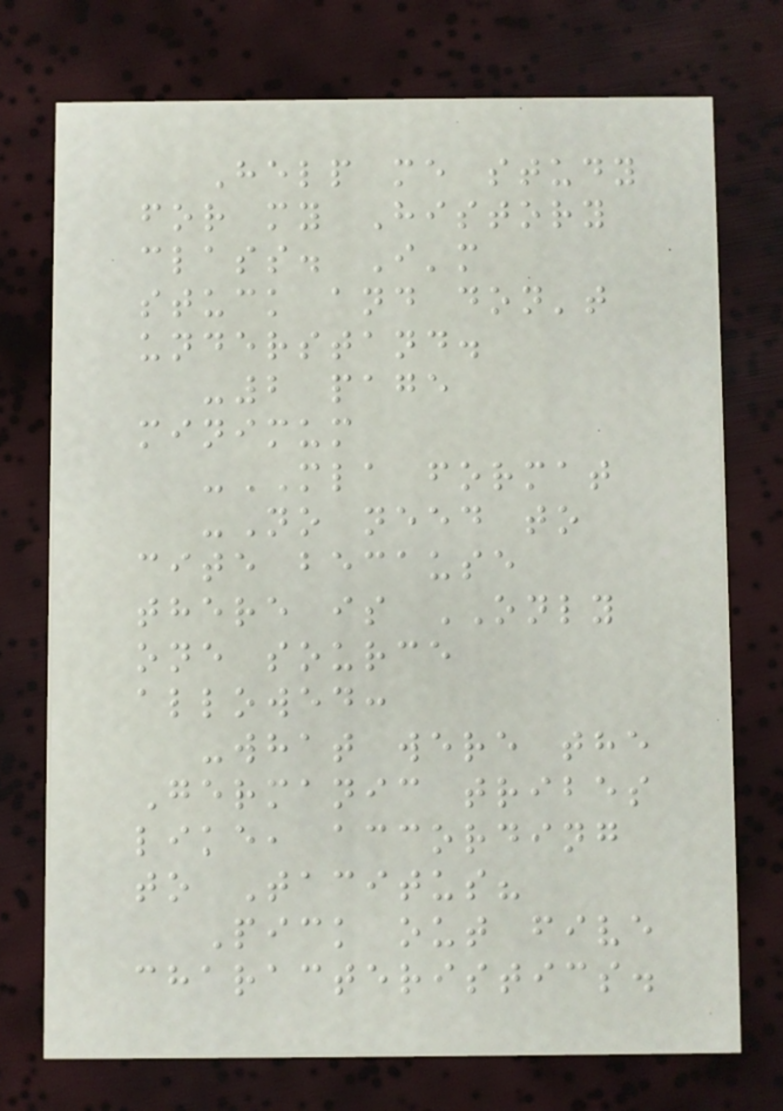Help me study
for my History
class. I'm
stuck and don't
understand.
-2 page
minimum
-MLA format
-No need to
cite because
there is ONLY
one source
allowed:
-what were the
Germanic tribes
like, according
to Tacitus?
Pick out five
characteristics.
